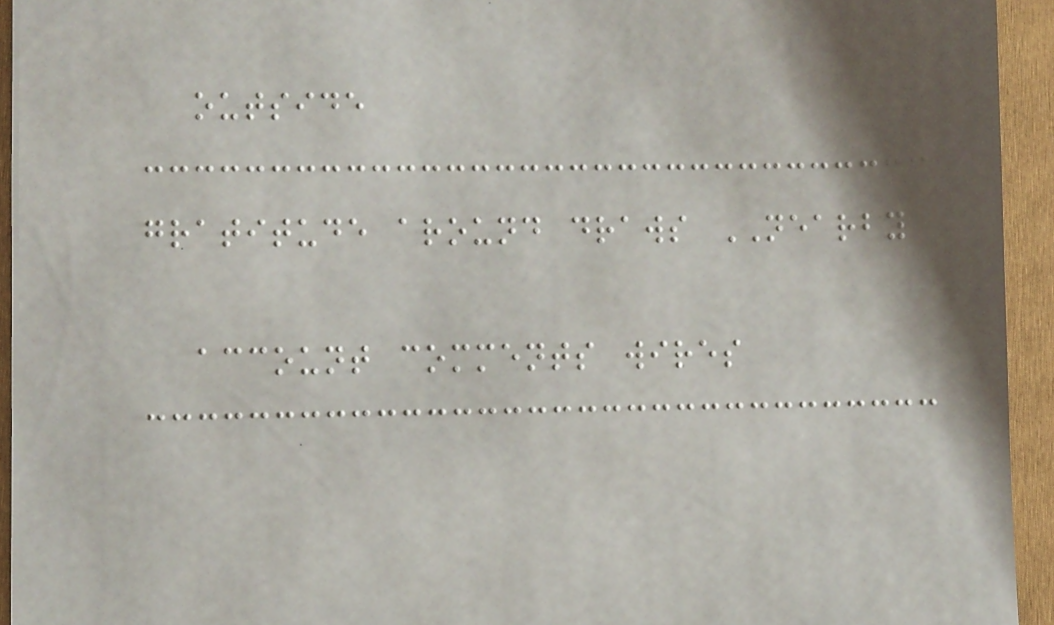outside
gratitude around draws NEARBY
account comments wires
